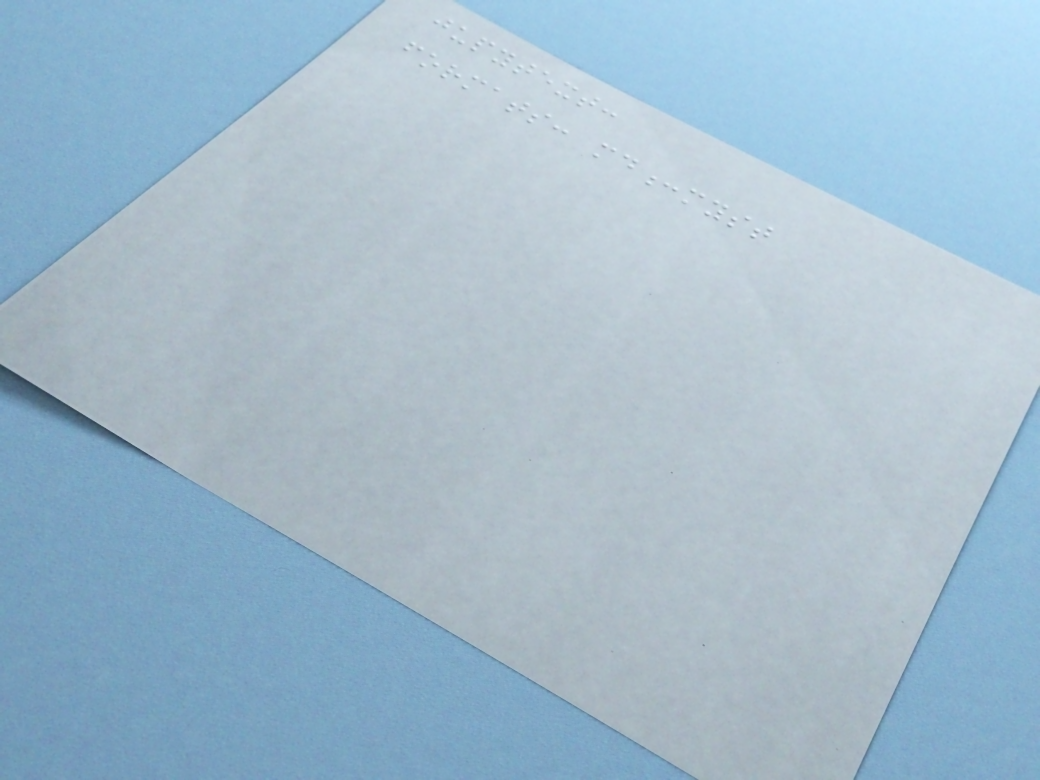jupytext:
formats: md:myst
